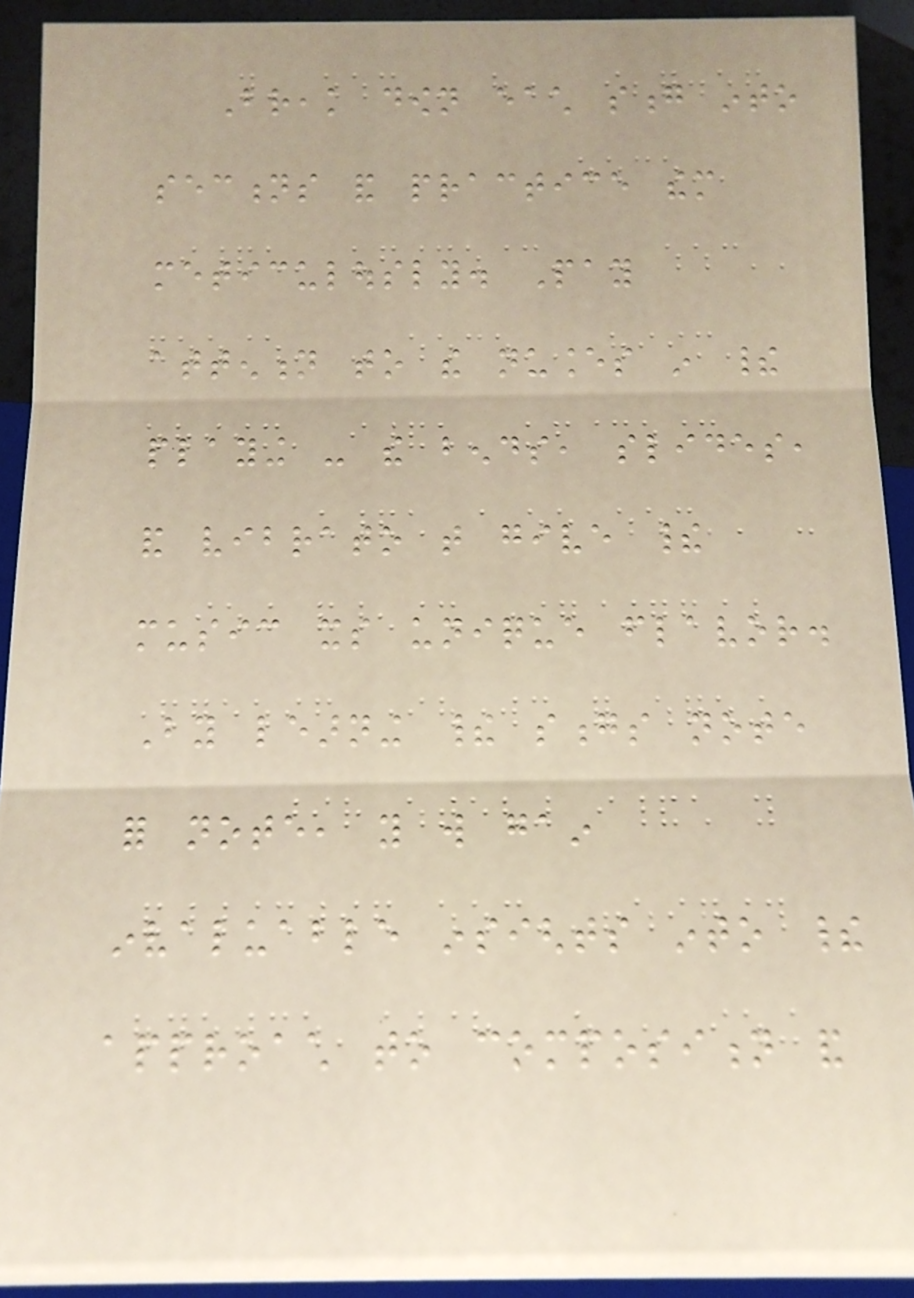Break down each song into
sections and practice them
meticulously. Pay
attention to the nuances in their
playing - the bends, slides,
and vibrato that give their
music its unique flavor.
By learning their songs note
for note, you will gain
invaluable insights into their
approach to composition and
